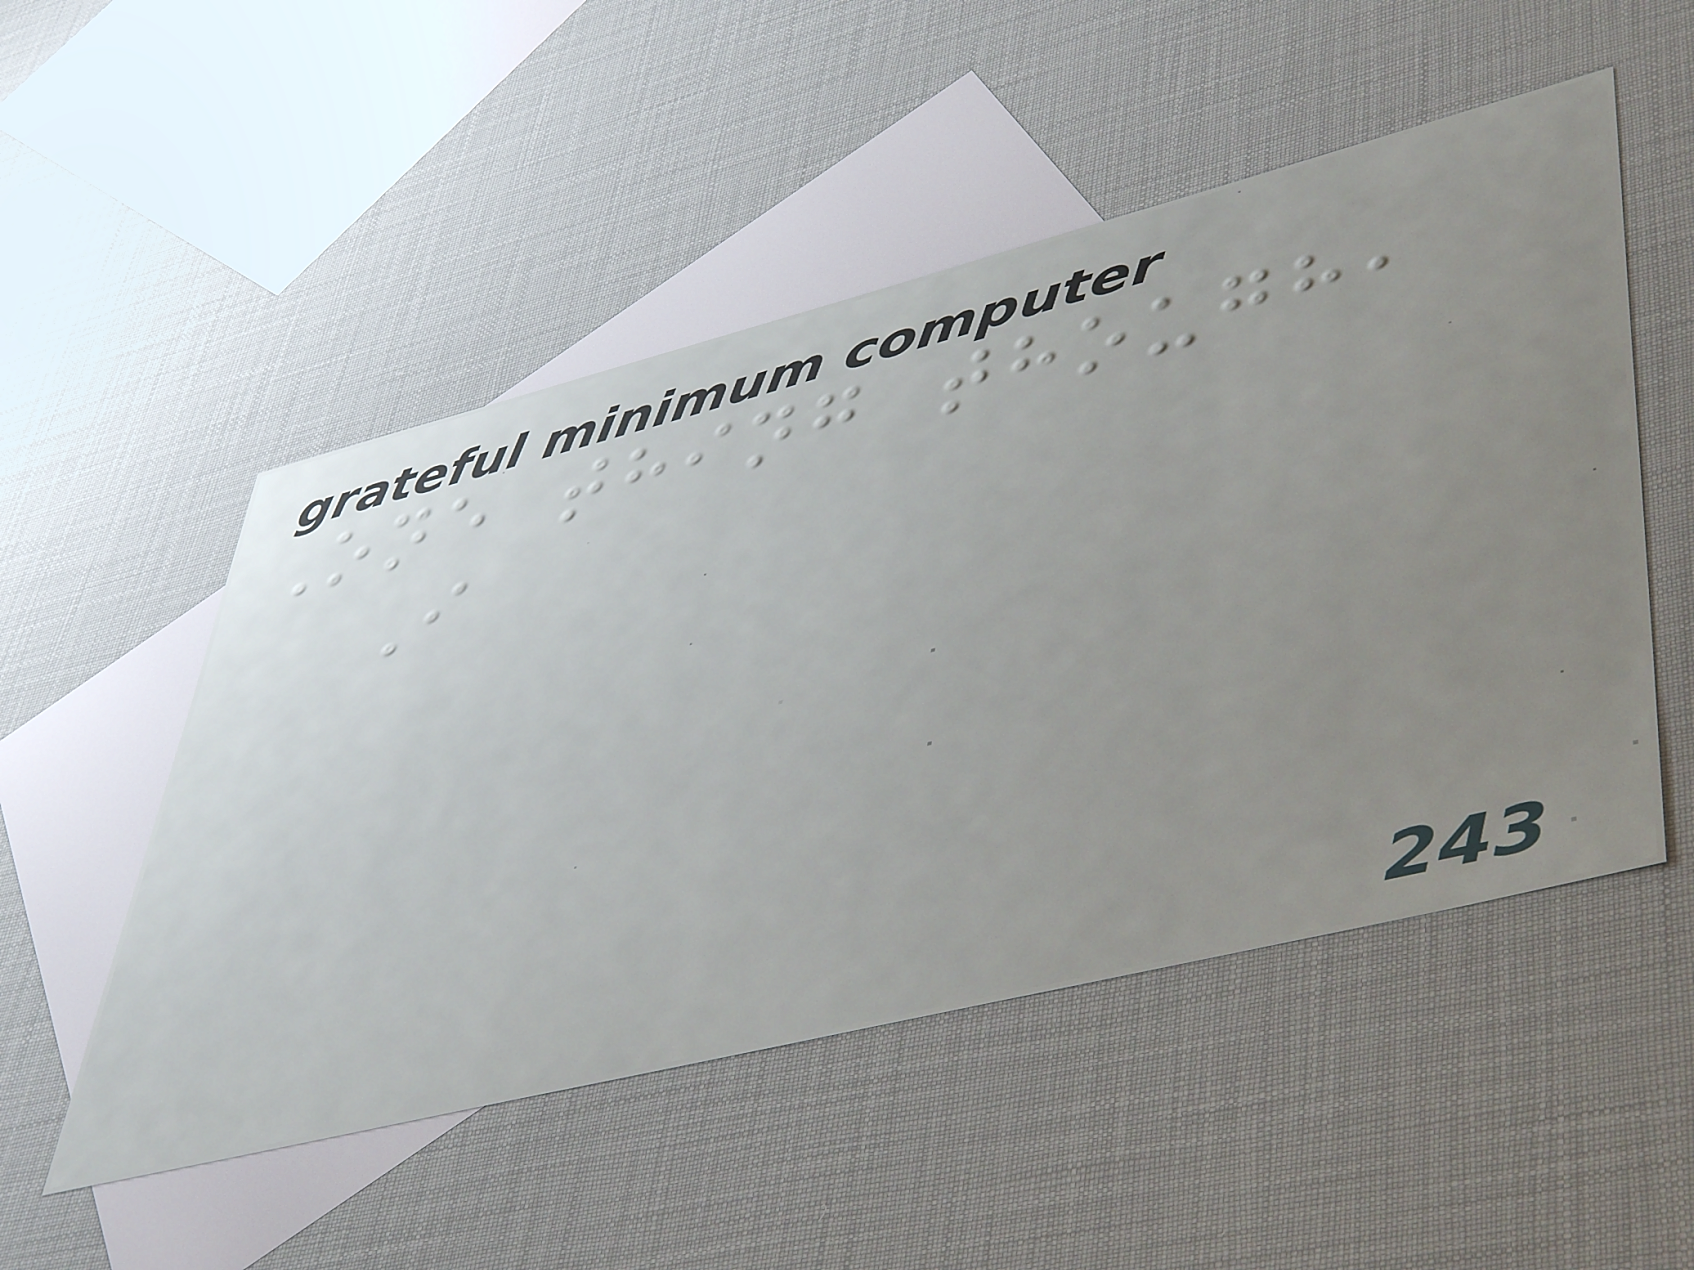One thing though,
I
